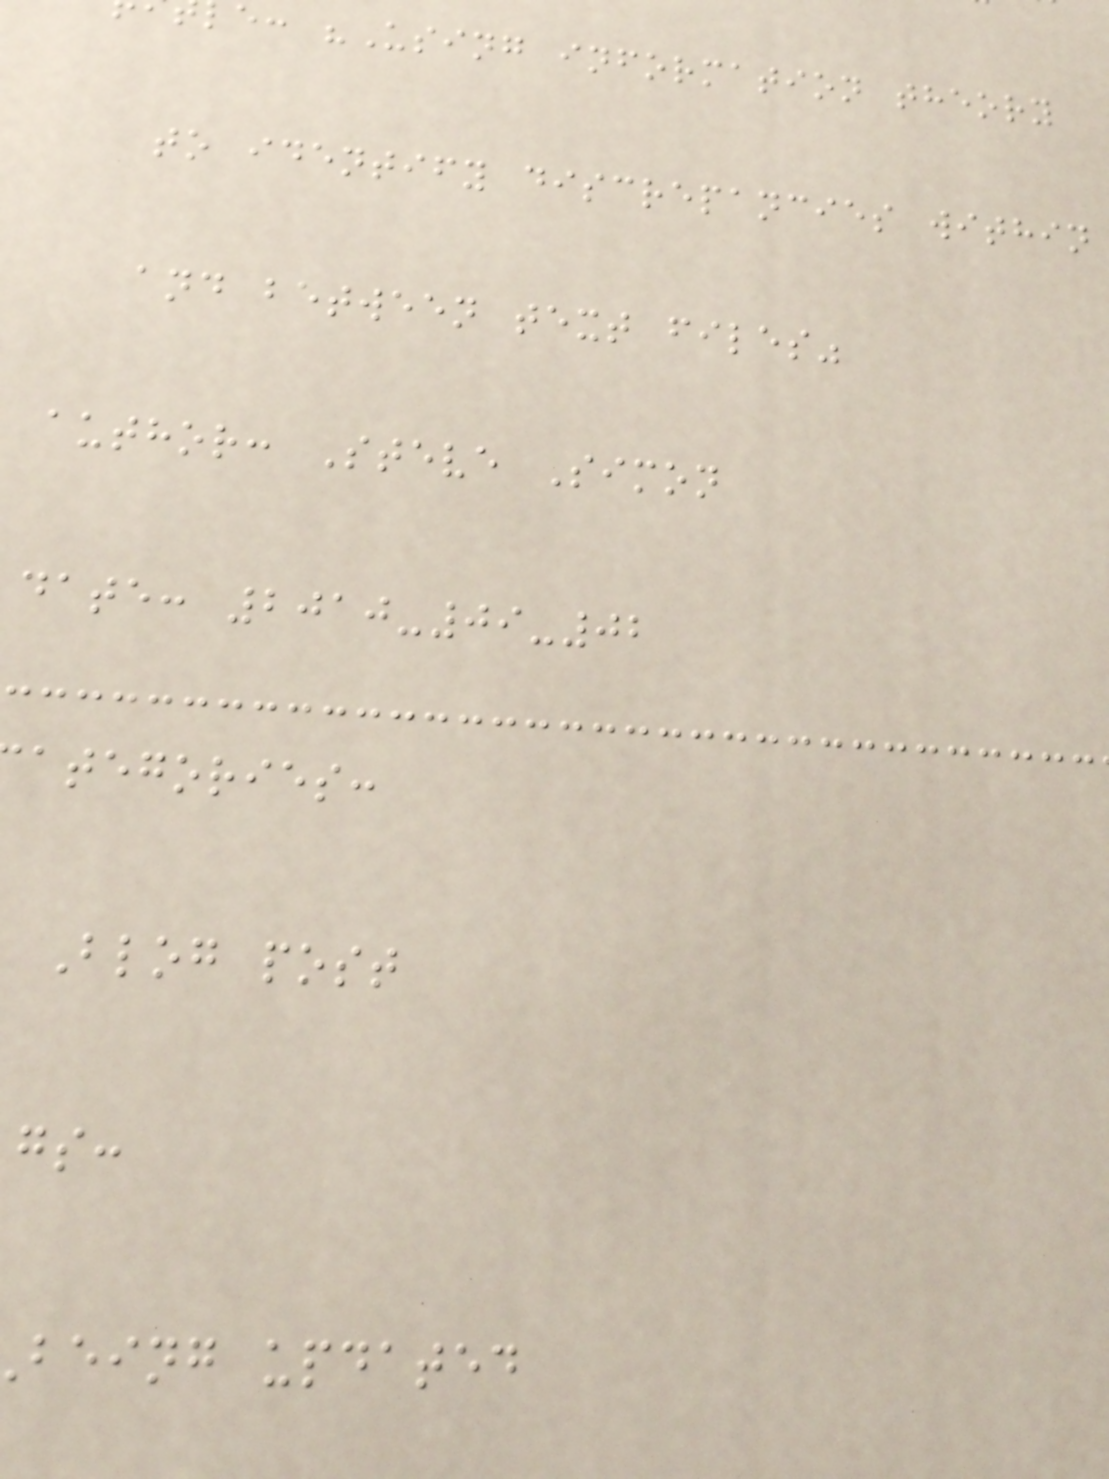e: "Using information theory
to identify discrepancies within
and between text files"
author: Steve Simon
date: 2010-09-02
ategories:
Blog post
being updated
